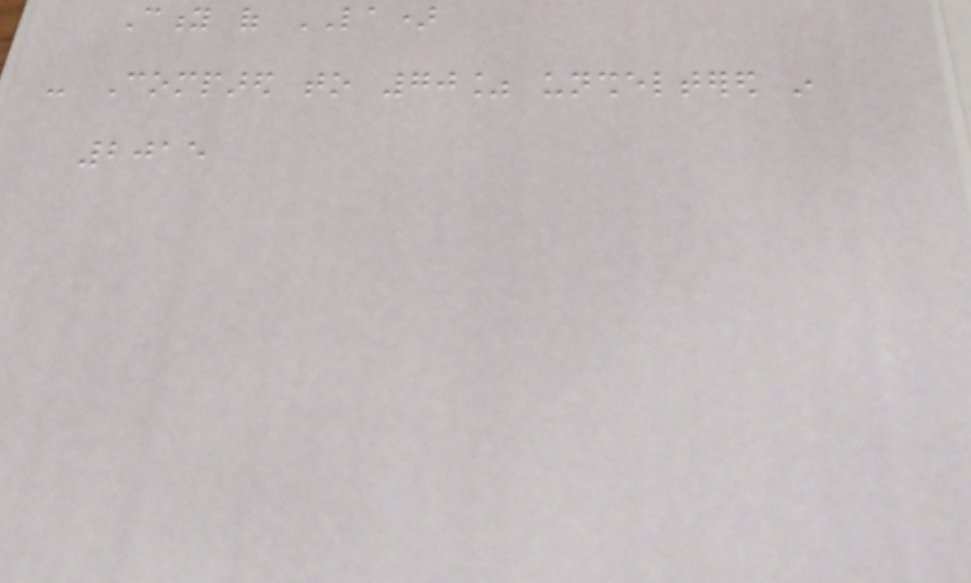City of LA)
- Compared to 70% unsheltered in
2015
